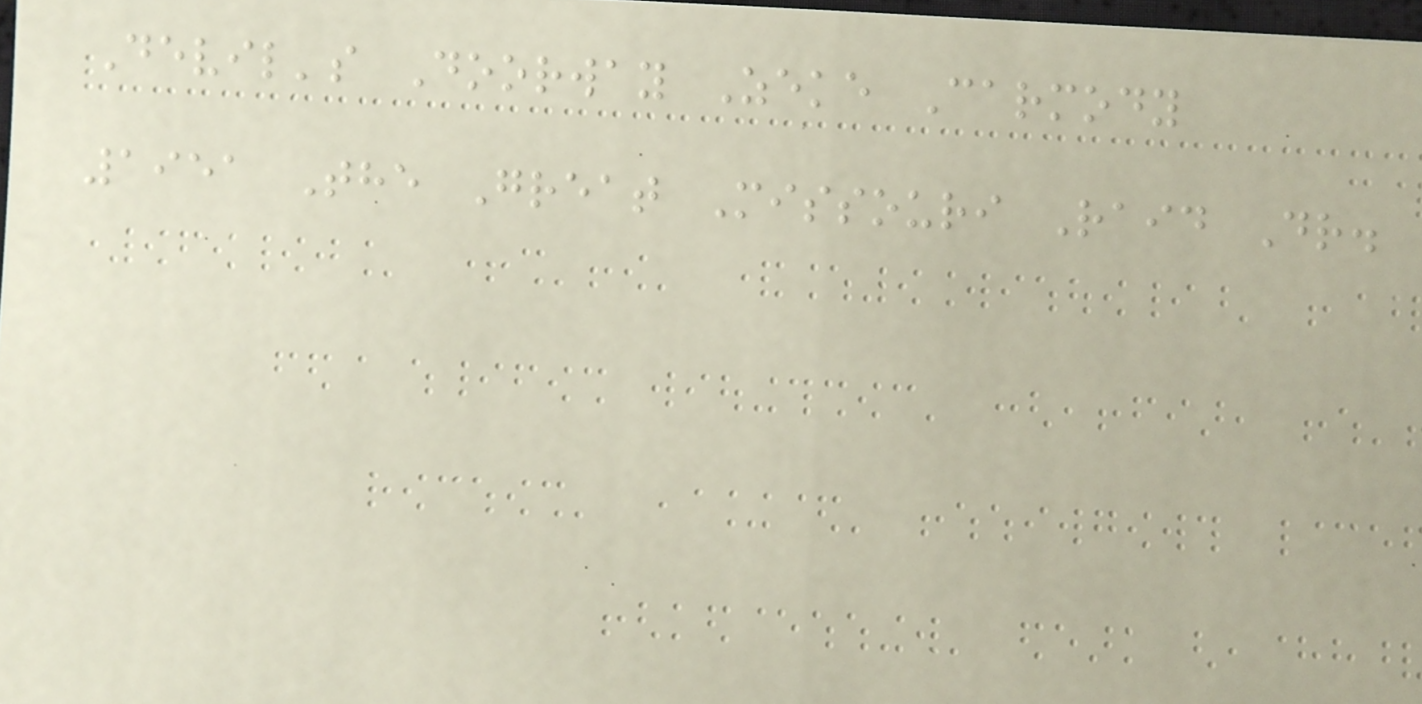Devil's Doorway Zeke Carmody
1951 The Great Missouri Raid Dr.
